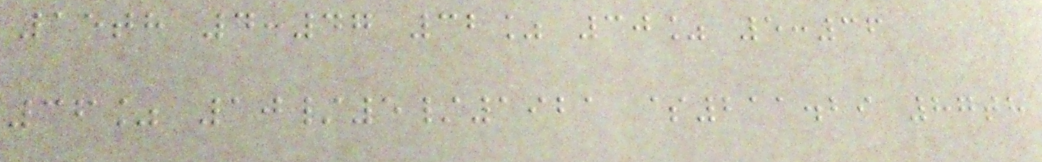15th 4:47 32% 30% 5:36
36% 10/5/1921 $211.29 87th
